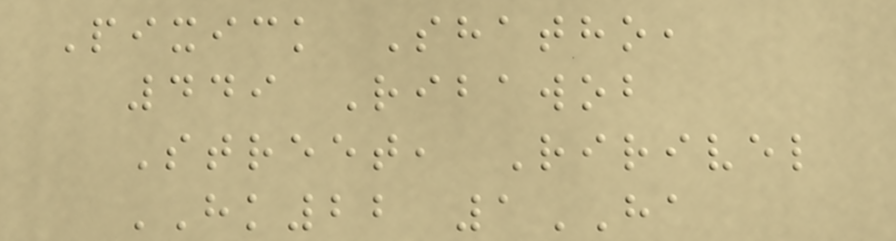Pixick Shatho,
449 Ribawob
Street, Ririvel
HK22 1HA
